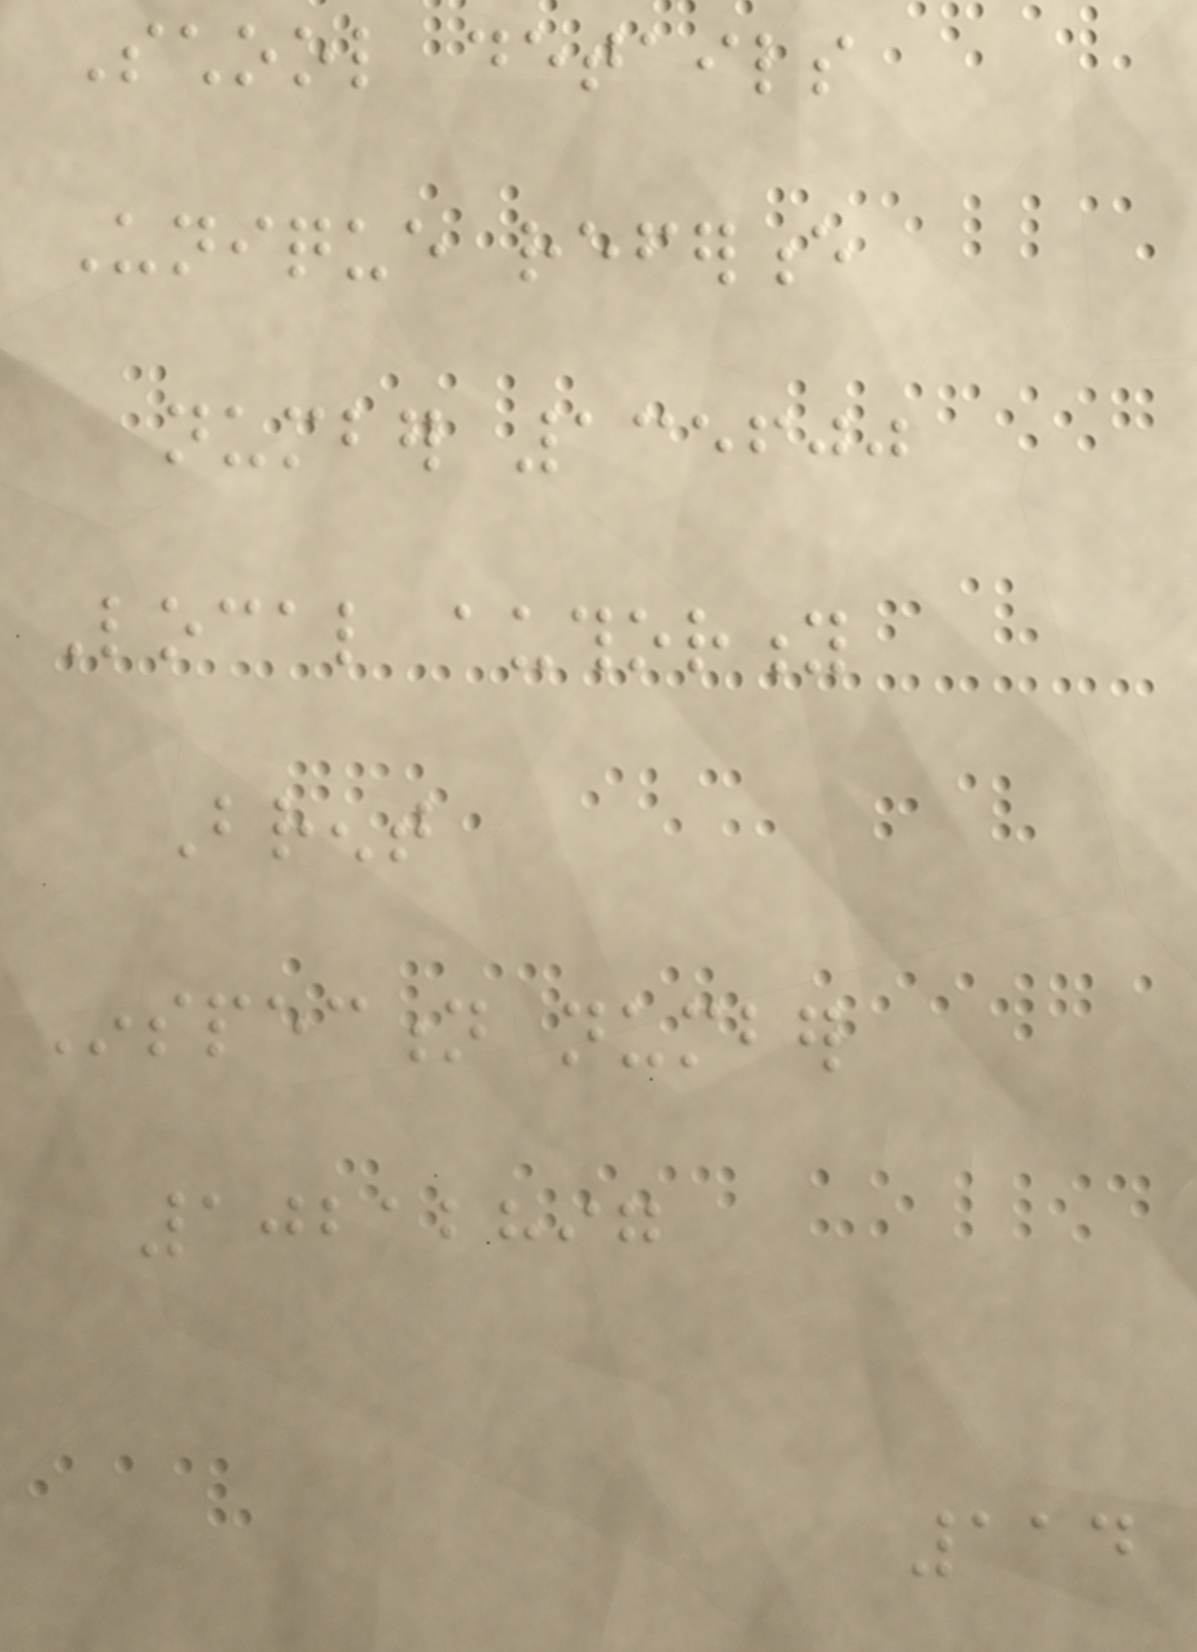School details
Unique reference
number 135600
Local authority
Brent
Inspection number
10212897
114
